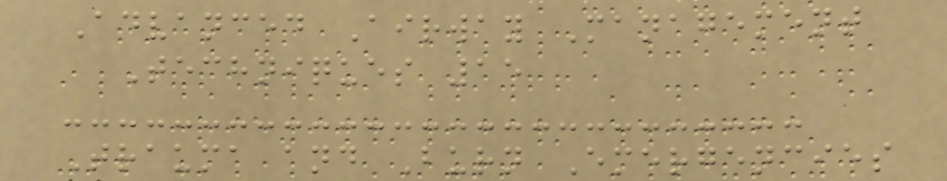Advanced Airway Management
Techniques 15
Trauma and Burn Emergencies
